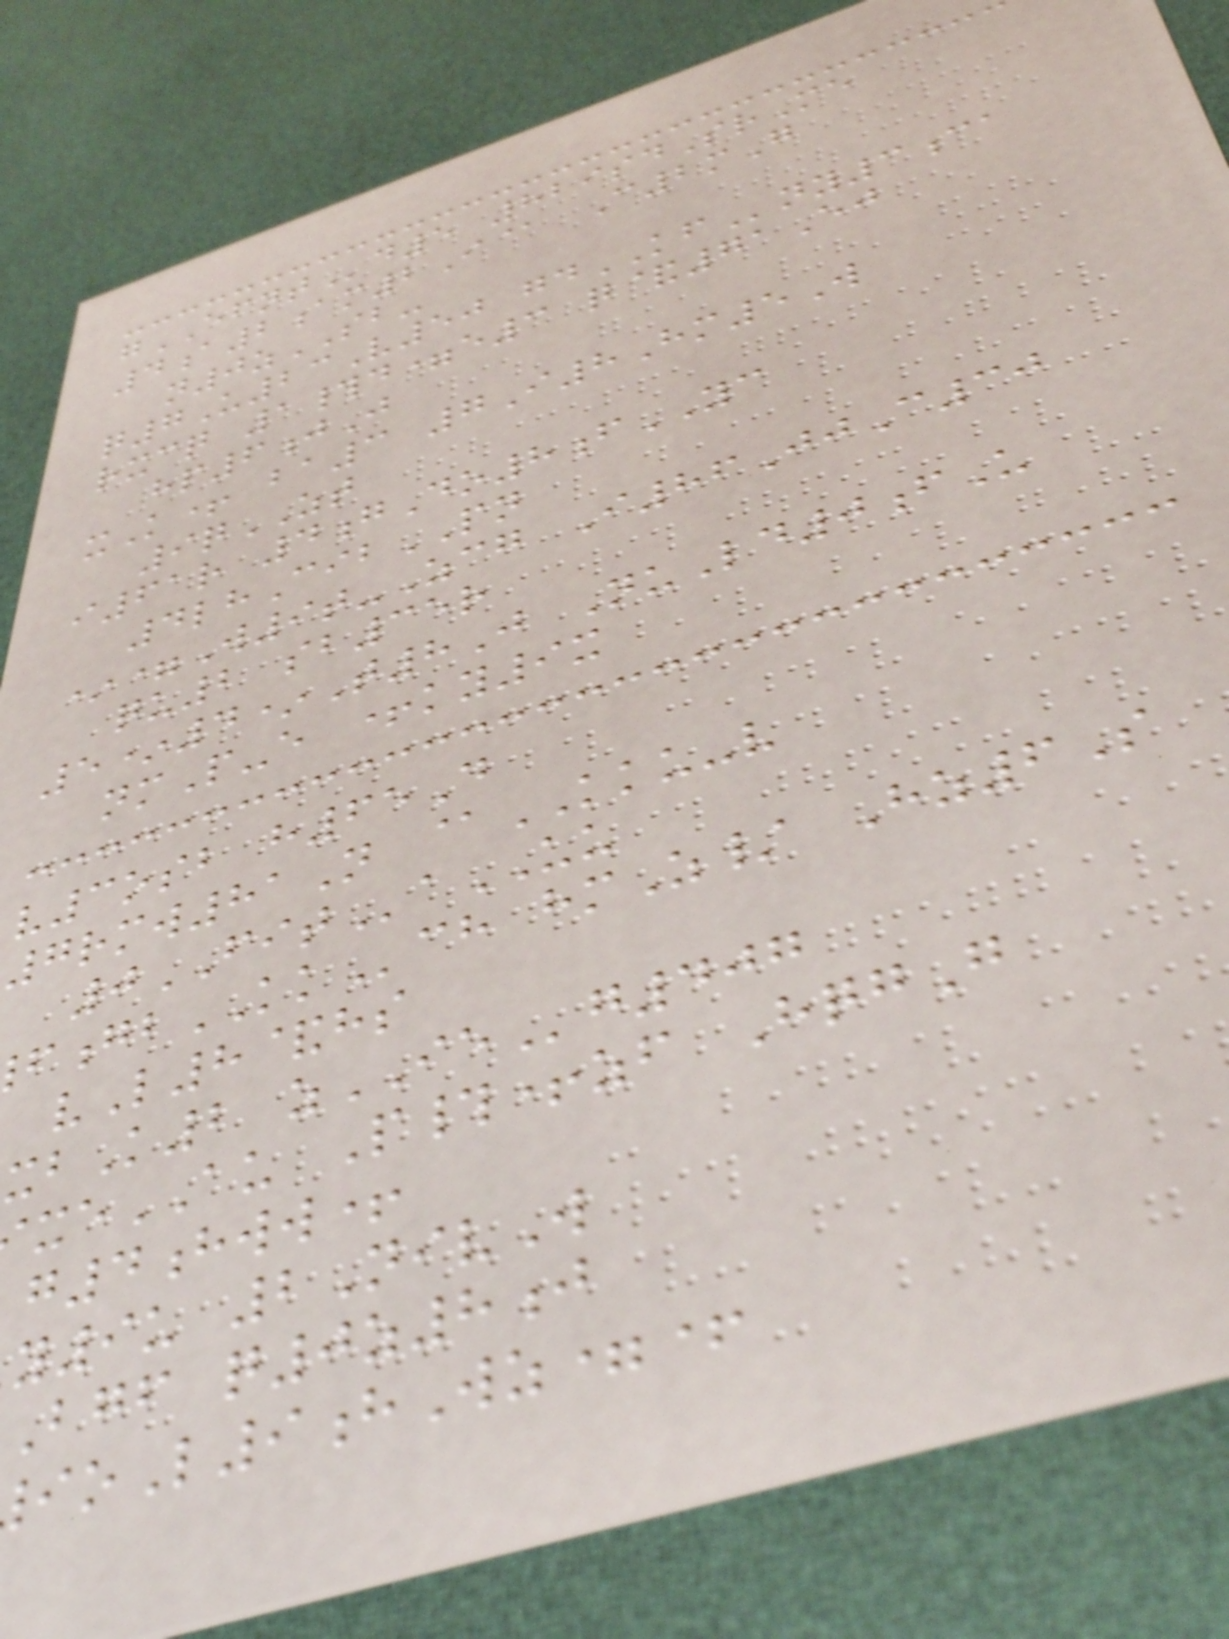gEFNTd5 829sdSrMe
4a2am2I@ C2mG
n0zSB-
q7U23V50 gdKFny3ca
rxcq 1#d=e3 q&71Ej
hp6jJ
xK+ ba3 7I8Hm5W
9qZT
i61r 4gDo8fYC
4lhCibPN
*=W9t-Zcg I86JjC30
qu2 sb35r
5*4*T8J NuLd0fU
nmP-e +ky9x
v3osb h65D
7rmw81N @KKU-v
0FITaUU
gbKKch hmZ/ Hz6S
vL8&hs
bK2 zIEg407
xeAU P#+zf HqgG
g4hww+
y9u 2NivW
Bgf q0z8j
oL9hWz=+
